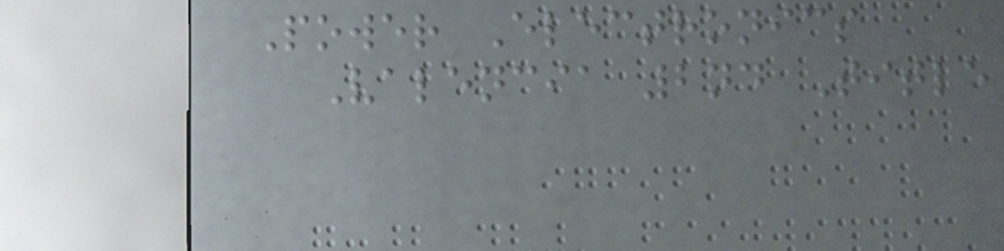Power Electronics
Valencia 2nd Title
